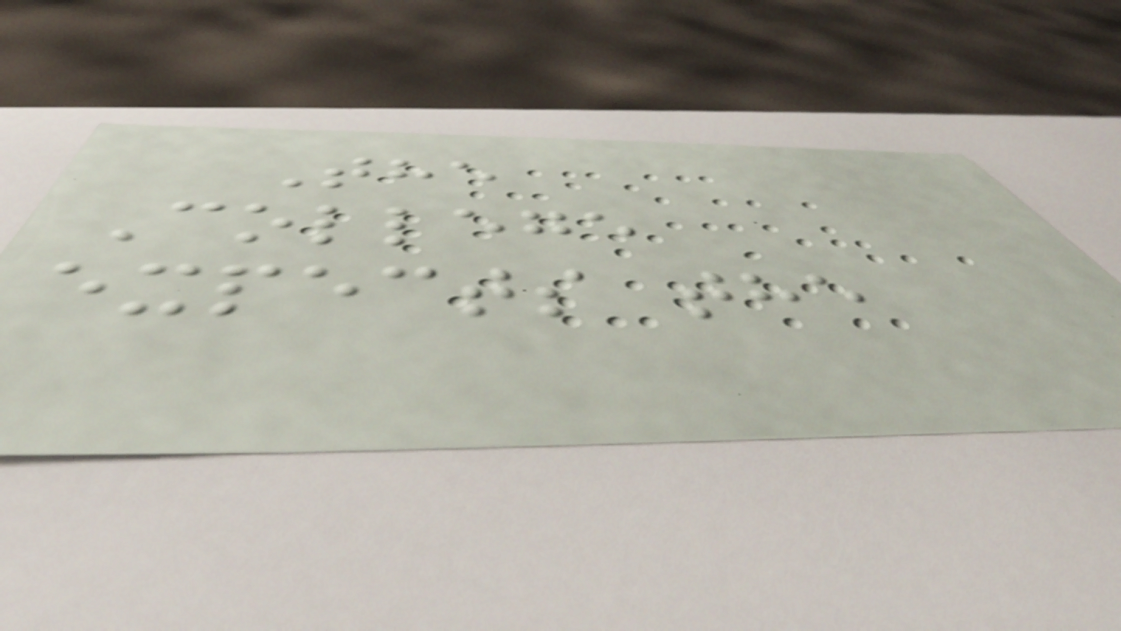The
College
expects the
